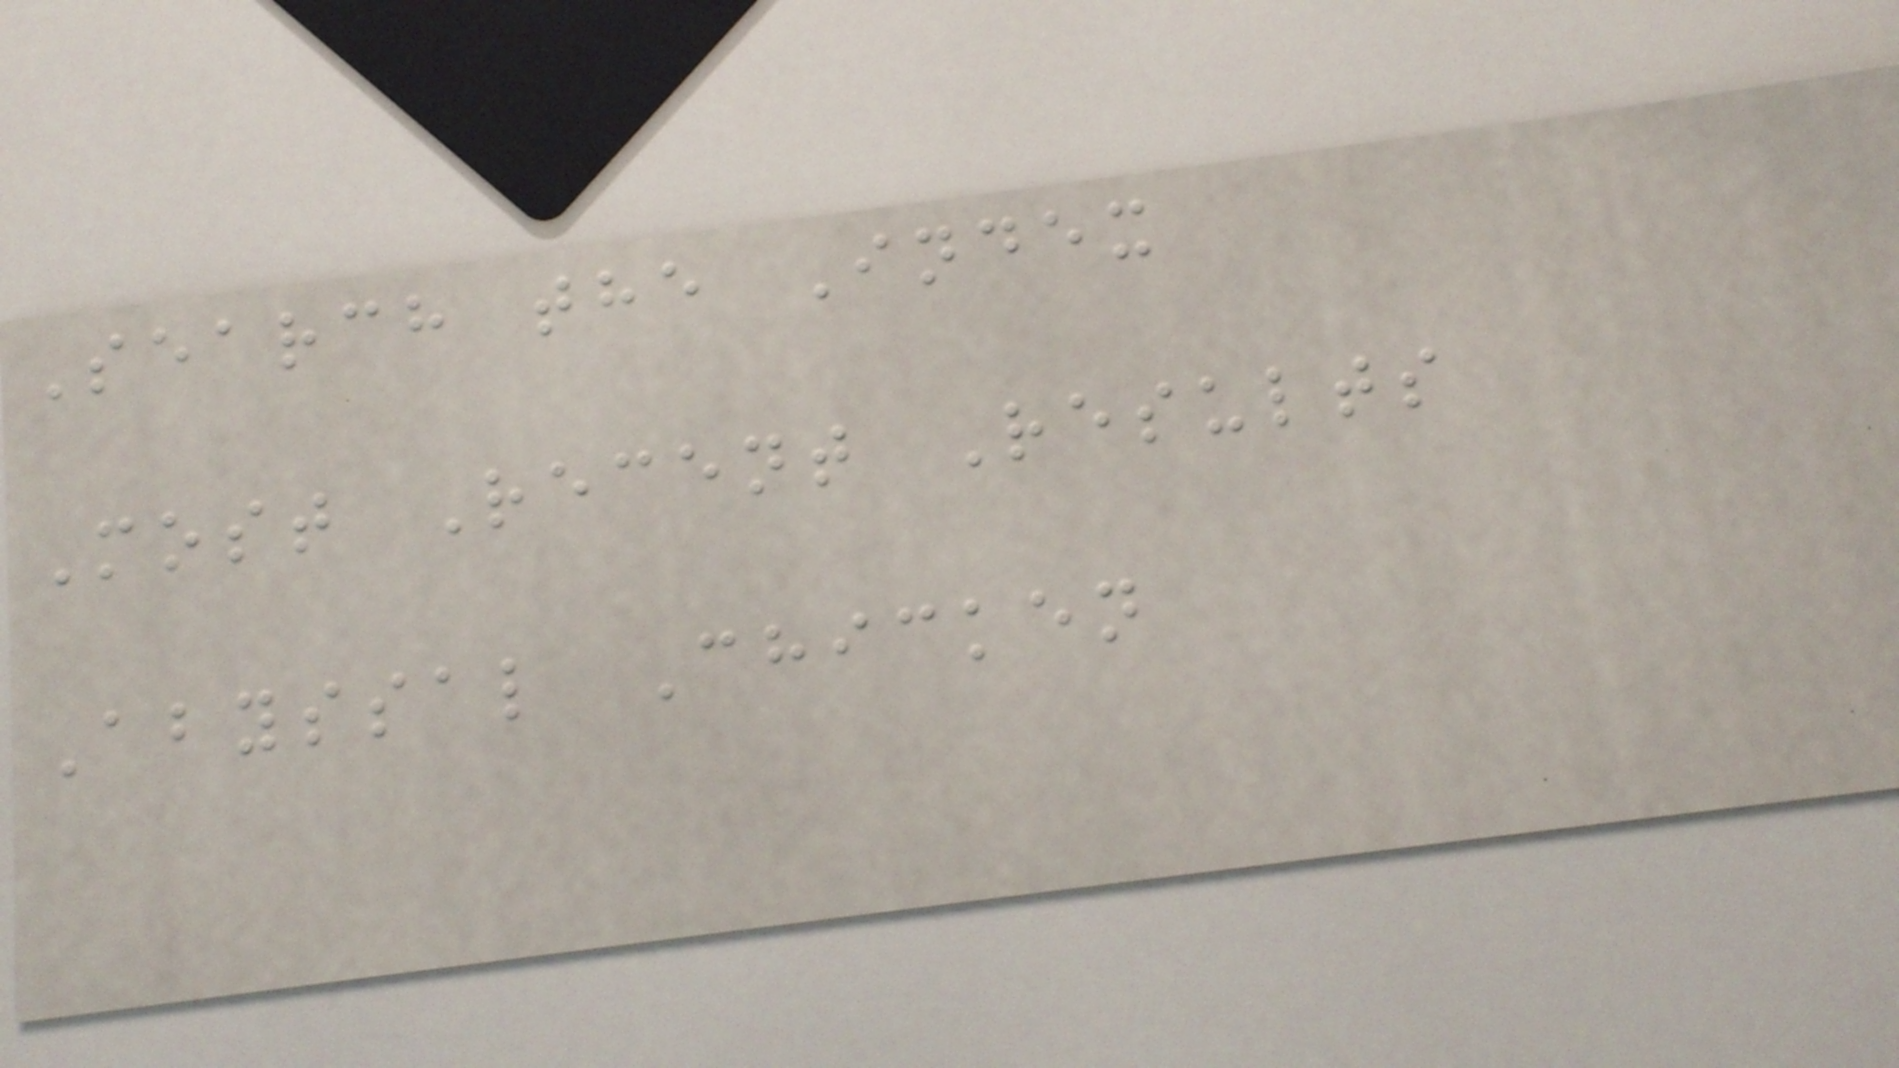Search the Index
Most Recent Results
Abyssal Chicken
